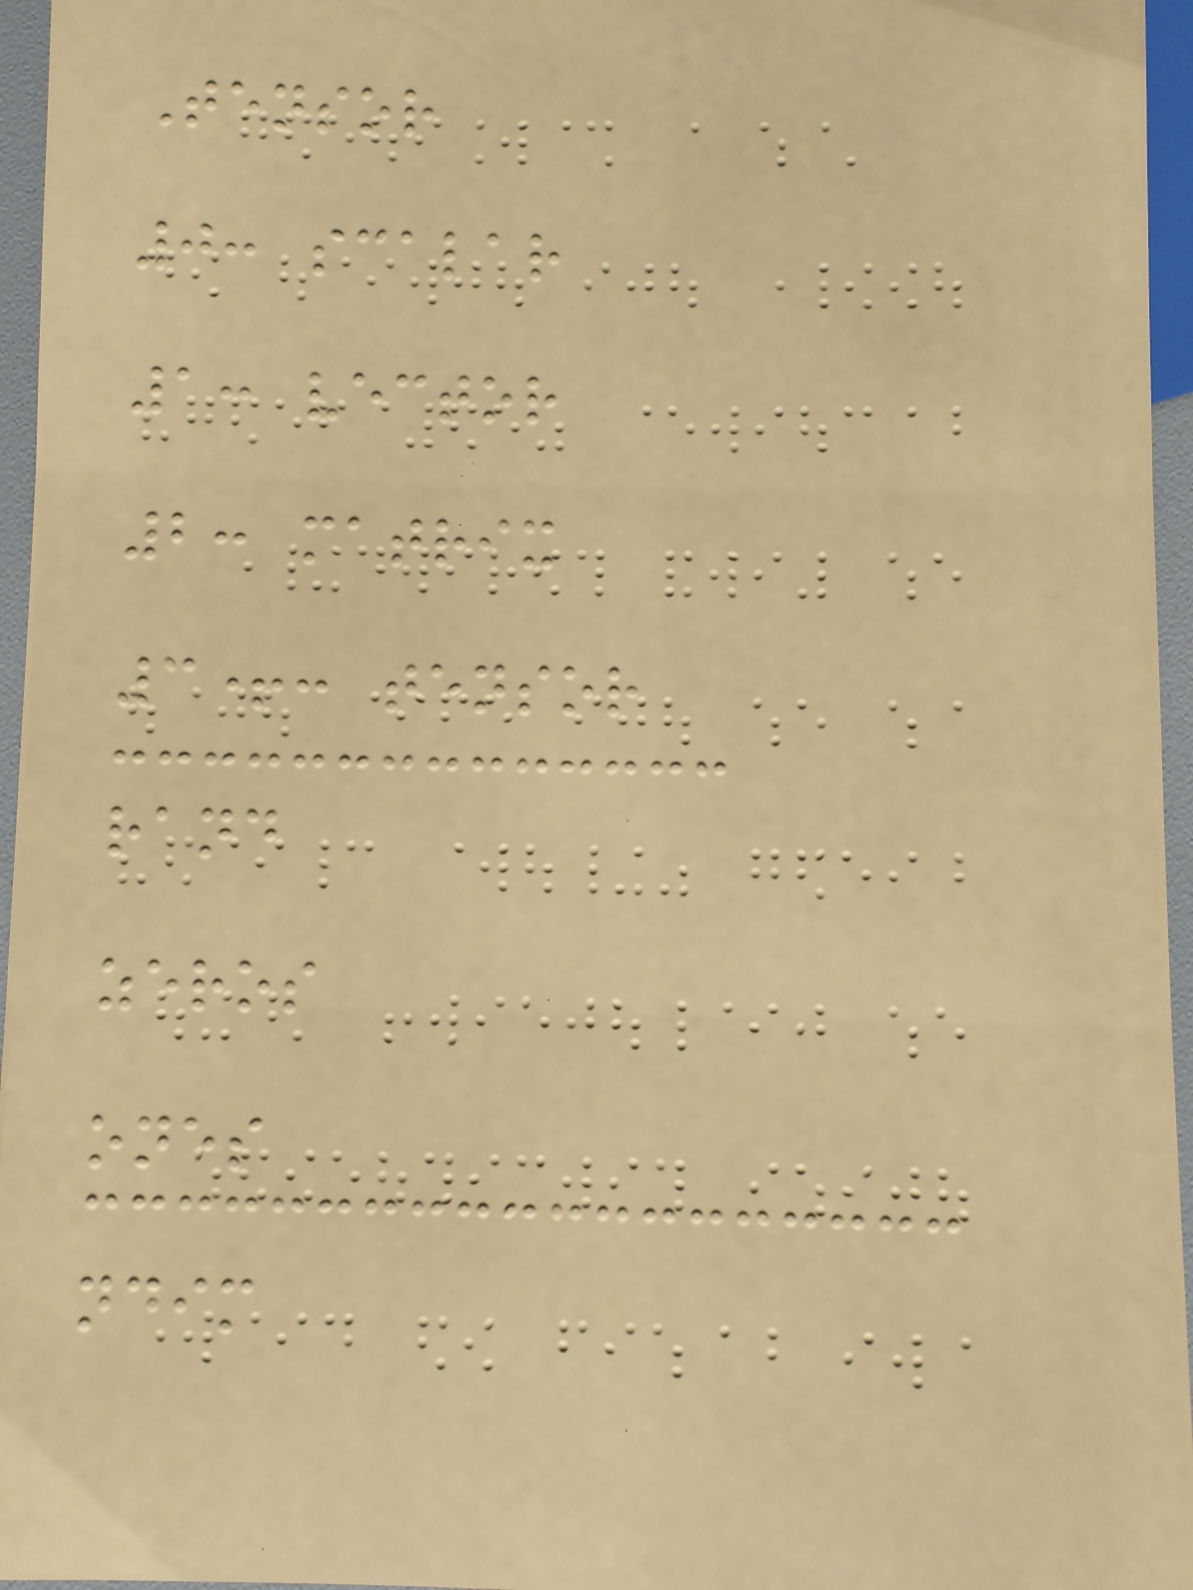Tensor
0: scalar
1: vector
2: matrix
3+: tensor
rand
zeros
ones
ndim
